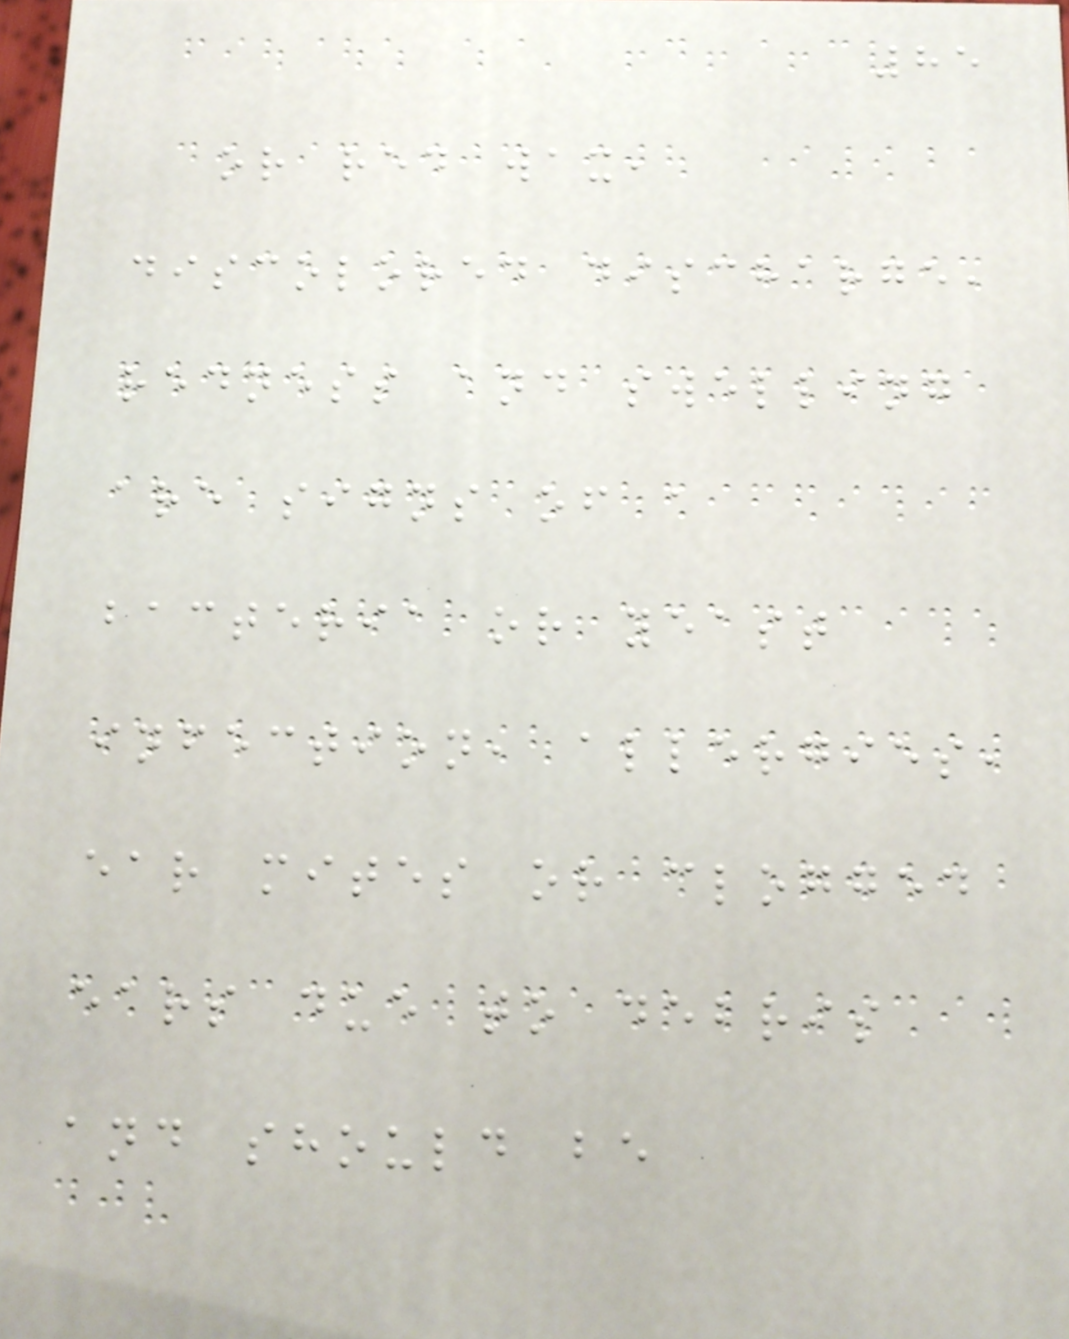85
or red wax,
discolored discharge,
redness and swelling
are signs of a
bacteria or yeast
infection, allergies,
ear mites or clogged
ears due to debris
and should be
